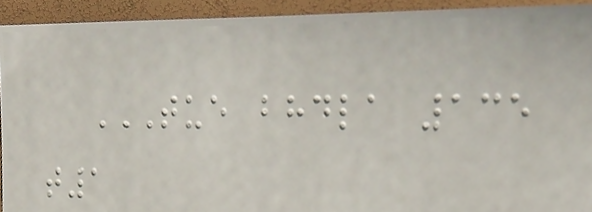TUE BHDLA 135
T1
